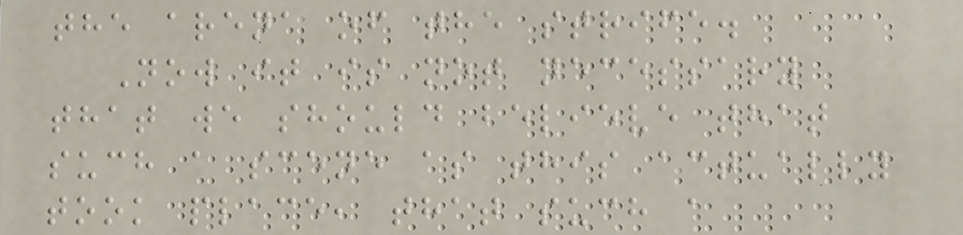the arena of the strife.
Now it is not necessary
that we should believe that
such a scene as this actually
took place, that such a
